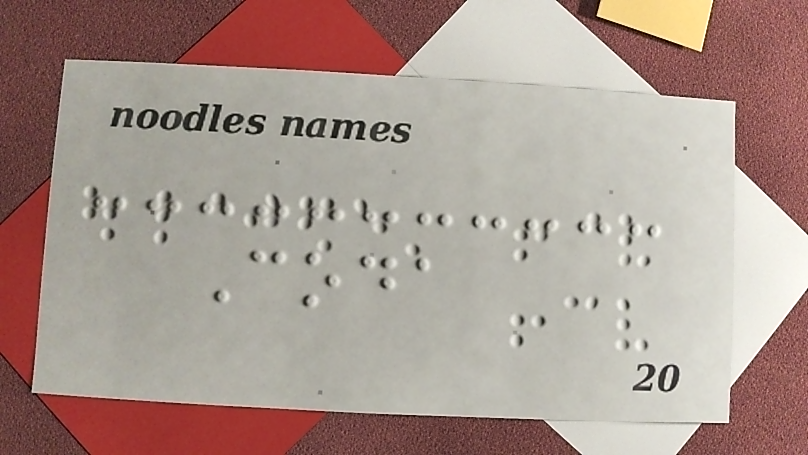Coda
